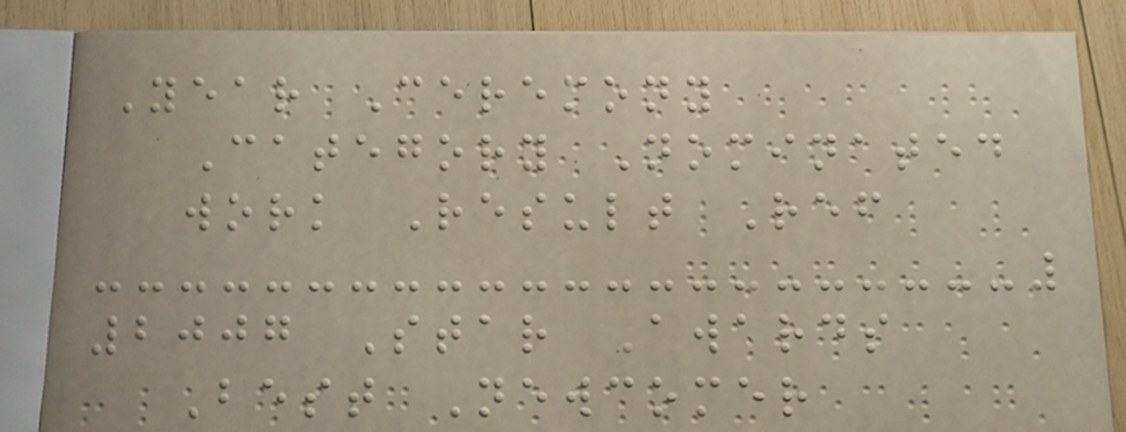Year Ceremony
Category Nominated
work Result Ref
2007 Star Awards
Best Newcomer
